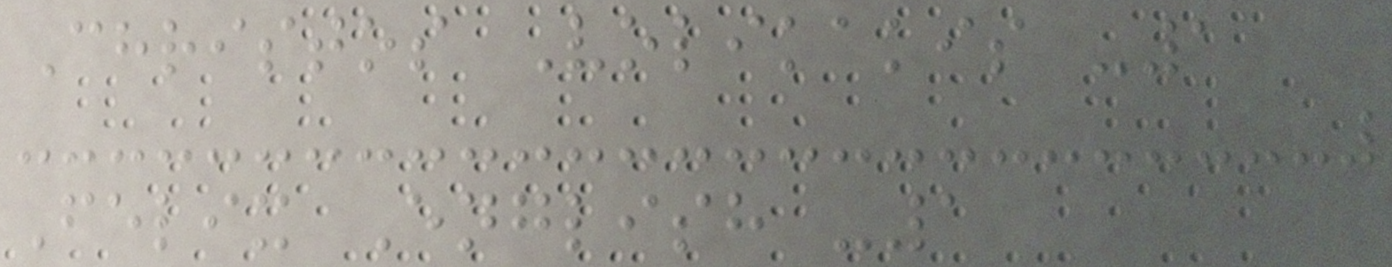Christos Volikakis -1
Felix English -1
